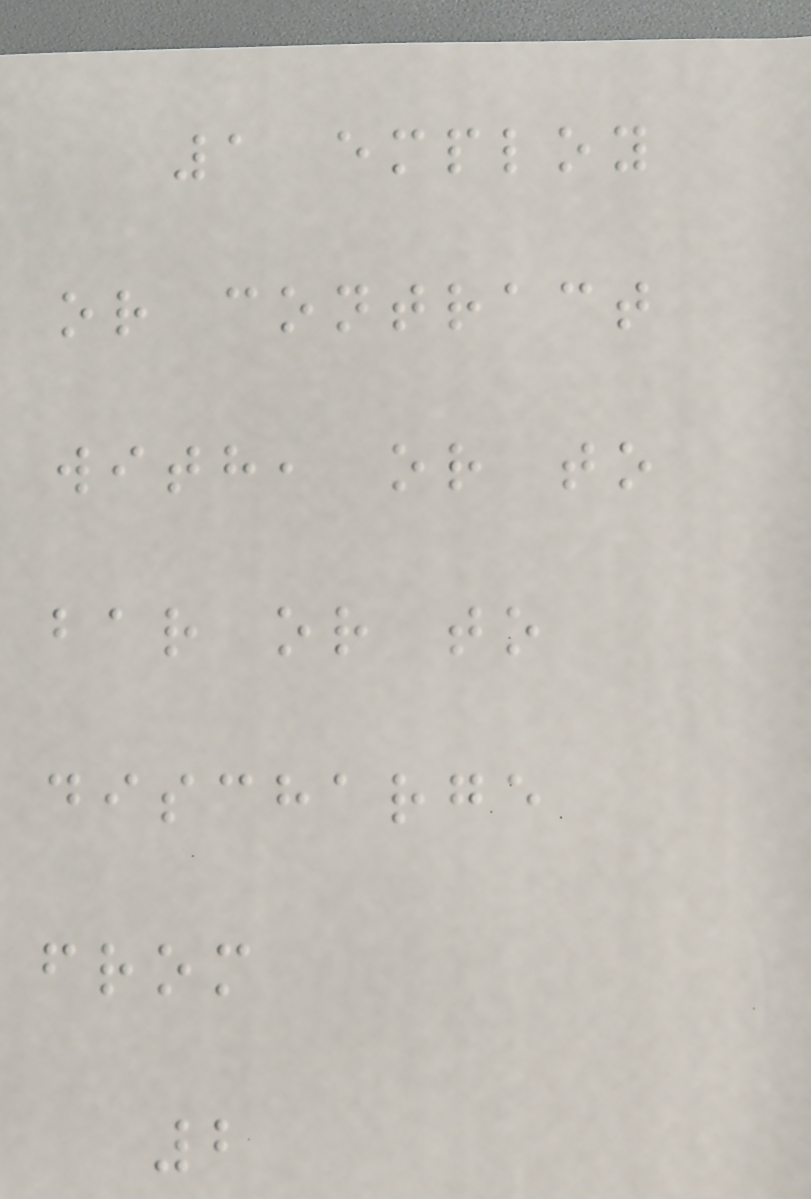1 employ
or contract
with, or to
bar or to
discharge
from
2
